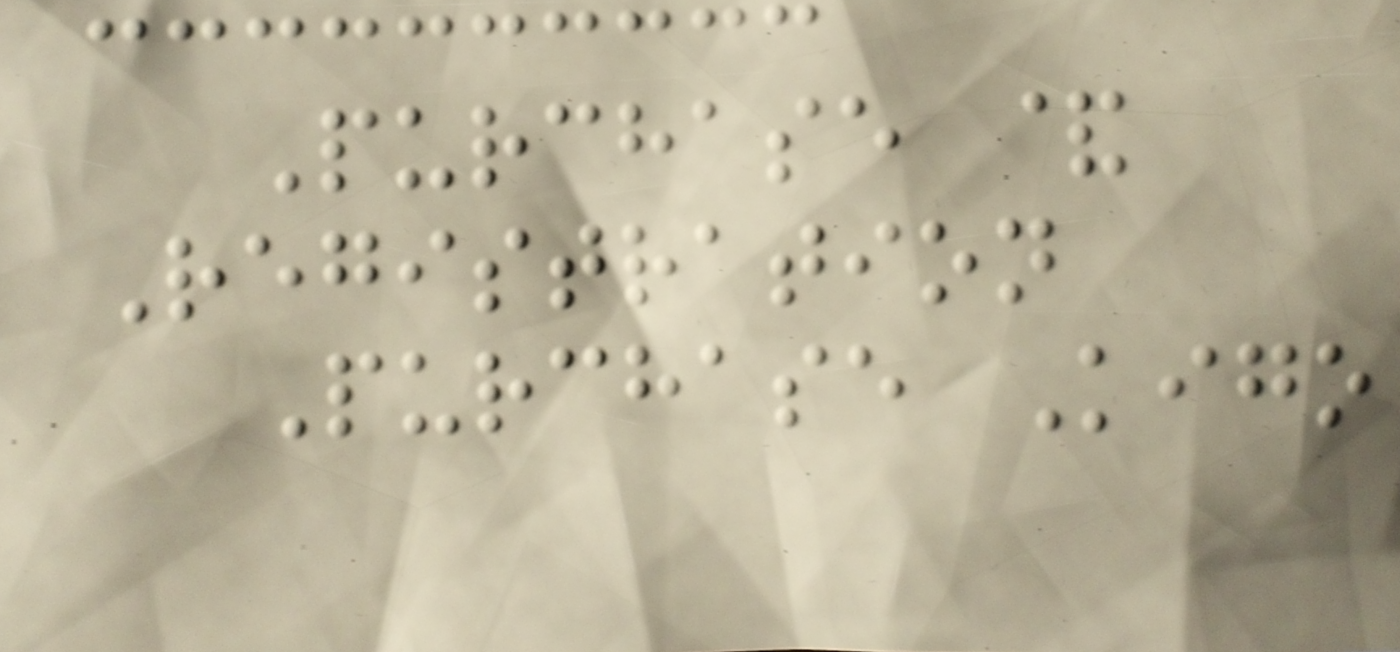Purchase &
Registration
Purchase Kigo
